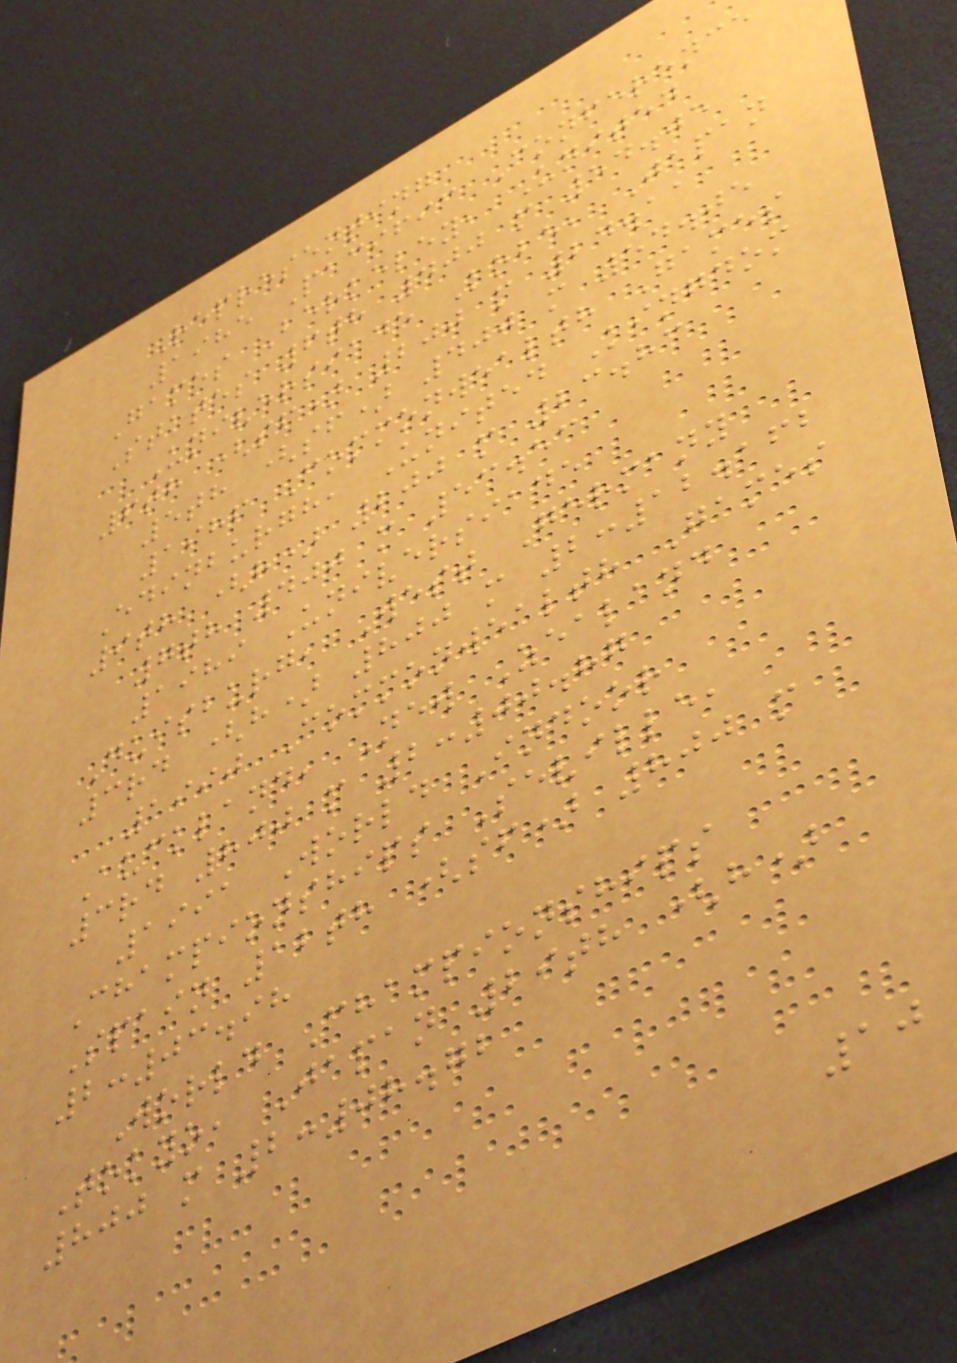Representing
1985 Pacific Conference
Games Berkeley, United
States 6th 400 m 54.05
Universiade Kobe, Japan
6th (sf) 200 m 24.11
5th (sf) 400 m 54.05
1986 Commonwealth Games
Edinburgh, United Kingdom
9th (h) 200 m 23.83
7th 400 m 53.53
1989 Universiade
Duisburg, West Germany
3rd (h) 800 m 2:12.162
1990 Commonwealth Games
Auckland, New Zealand
3rd 800 m 2:00.87
1991 World Indoor
Championships Seville,
Spain 12th (sf) 800 m
2:03.98
World Championships
Tokyo, Japan 29th (h)
800 m 2:08.72
10
